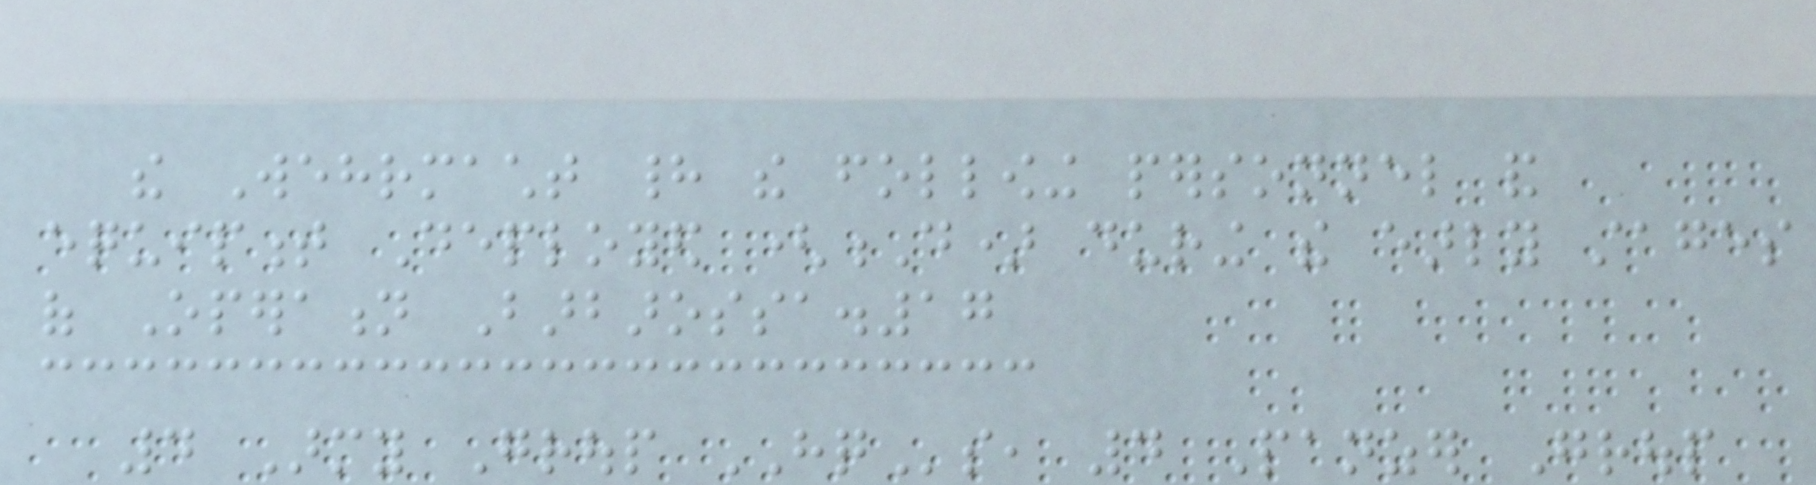the Wehrmacht had the following personnel and
equipment Deployed (D) during the early stages
of Operation Barbarossa.17
4 Army Group HQs, 4 Panzer Group
